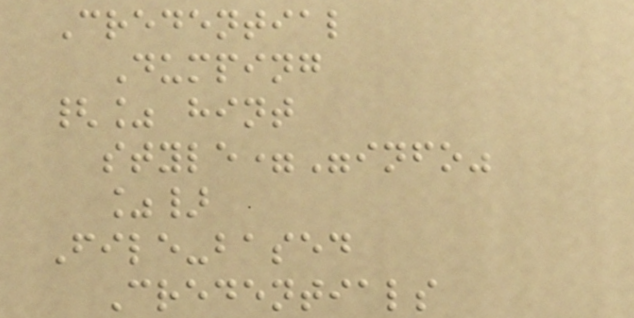Credential
Dumping
{% hint
style="info"
%}
File-based
Credentials
